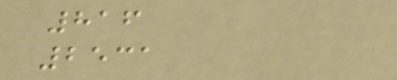816
2531
